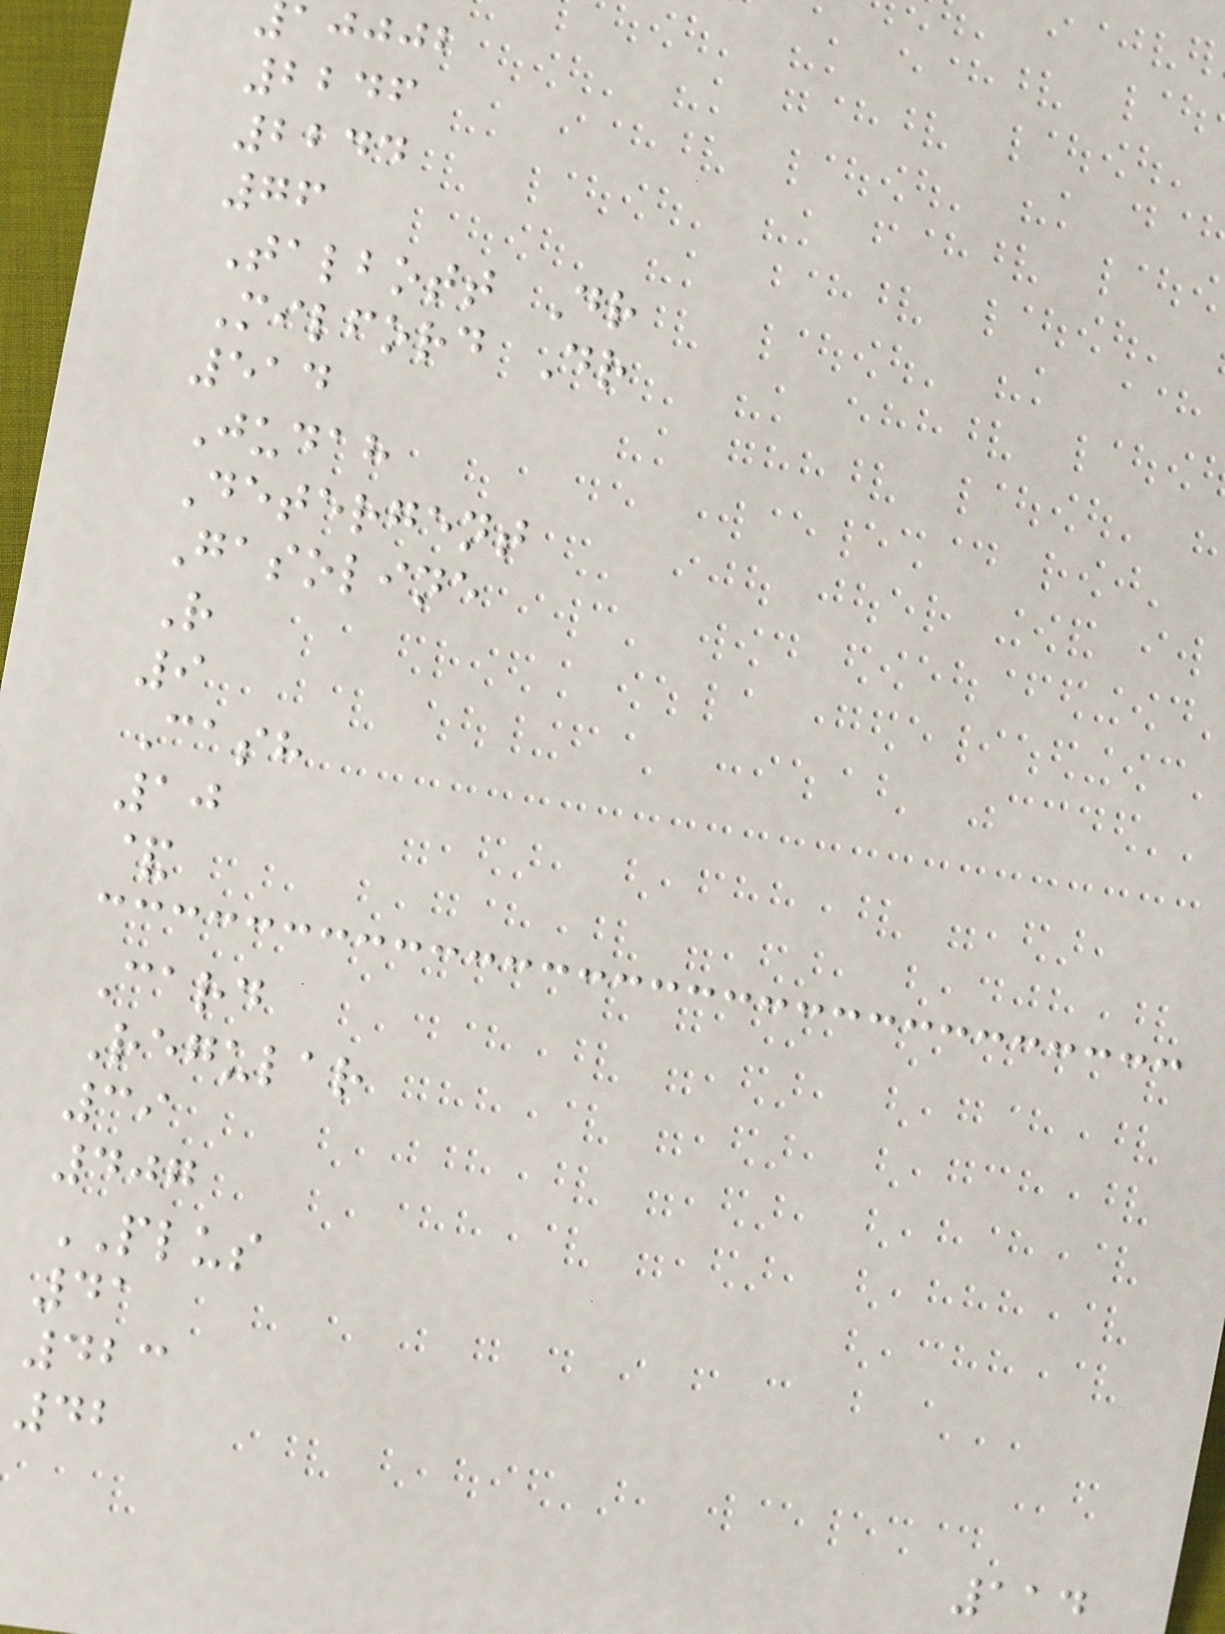ajjjb
2246
2244
76
Talbott Dr
Milford Dr
514
Judah
Detergent
Gasoline
R
9
Cash
10
&
Card
Regular
39
407
PLUS
41
423
42
114
